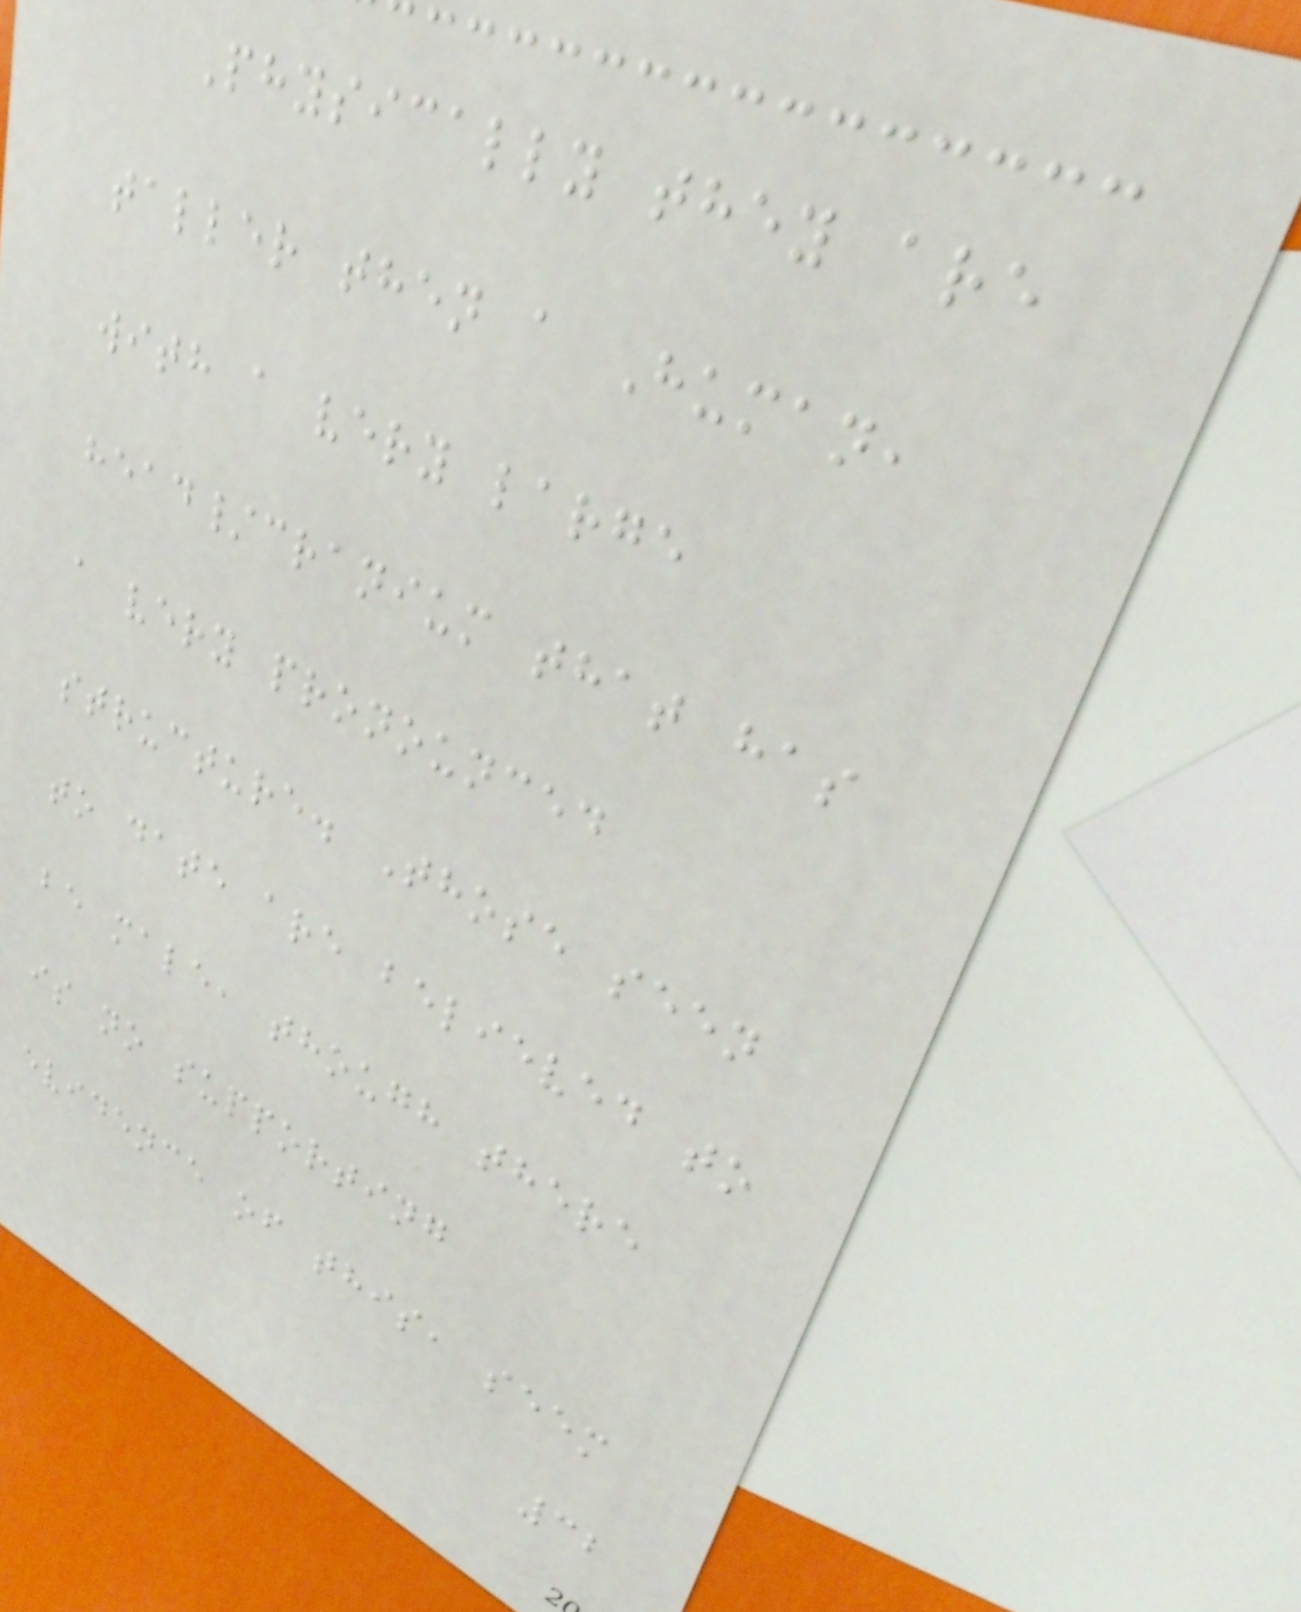Physically they are
taller then a Human,
with a very large
head/cranium that has
a very pronounced
structure. Those seen
to date are believed to
be male, though there
is no supporting
evidence of this, seem
32
